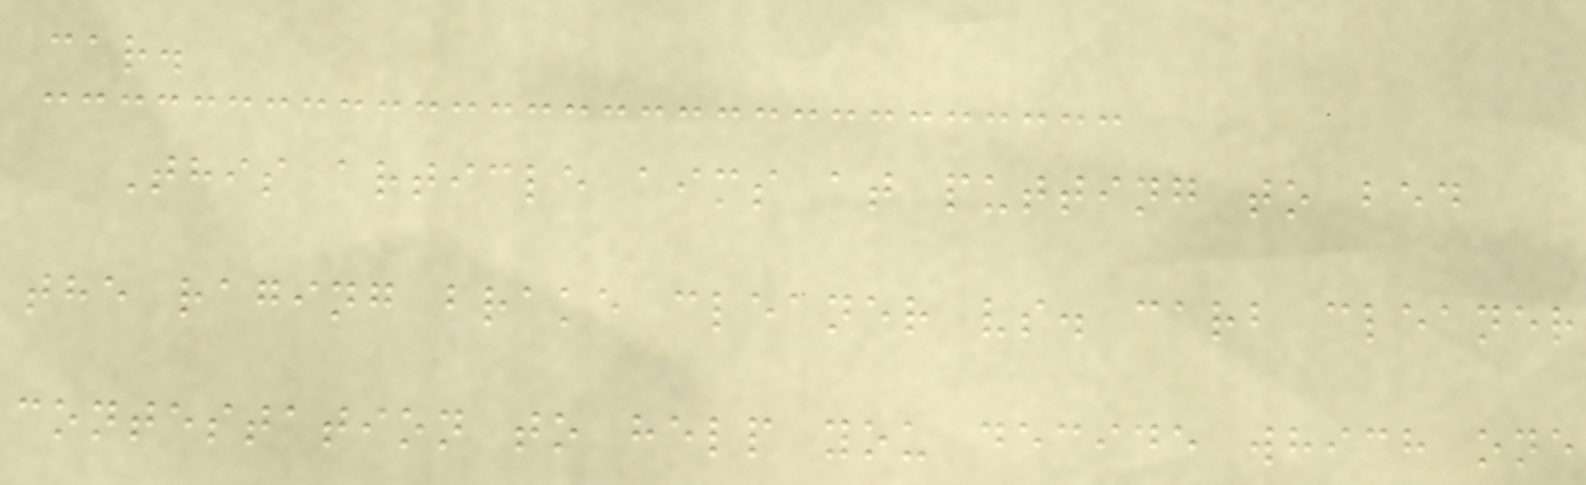car.
This article aims at putting to bed
the raging brake cleaner vs. carb cleaner
contestation to help you decide which one
